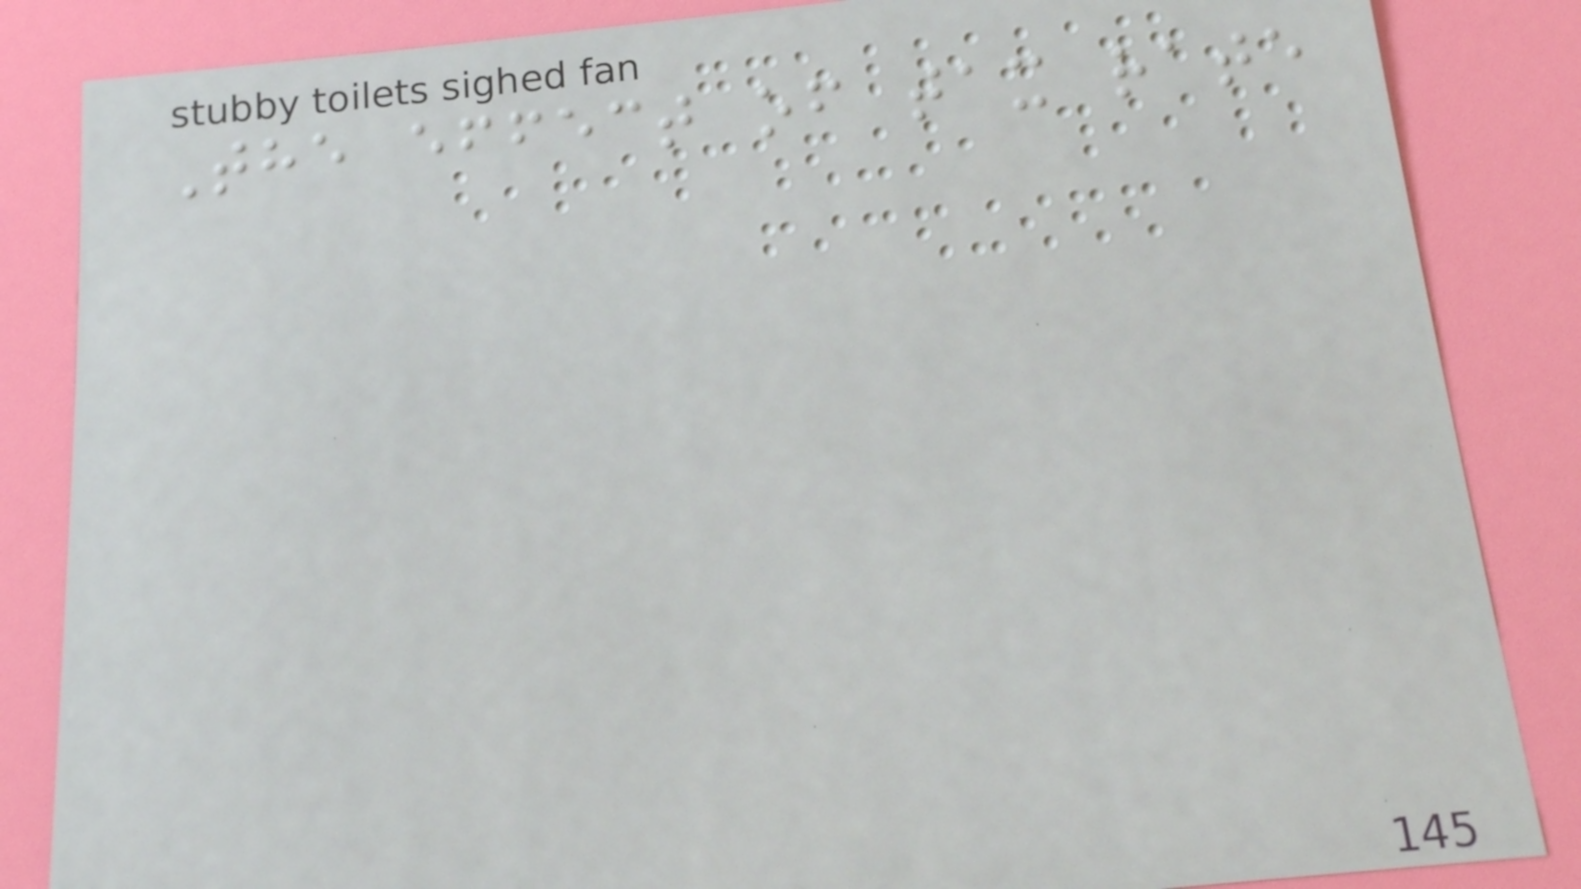The effect of tax rate
